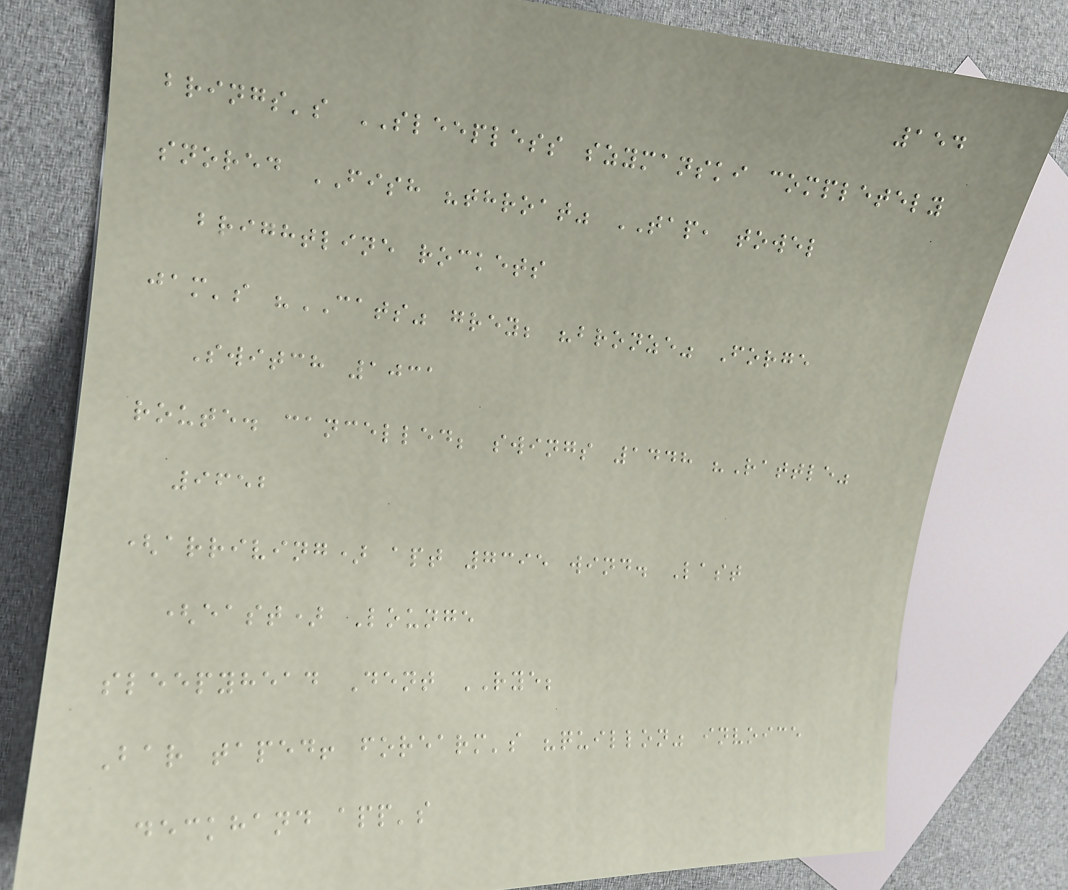154
brings's SLEEPLESS szymanski completely
snored FISH "throat" TAP, towel
brightline rockets
jam's "CATS" grey; "bronze" Forge
Switch 1031
route. cancelled; swings 1448 "Rattle"
9652
(arriving) apt 7395 wind. Last
(east) Lounge
sleepyhead Dent RYE;
Bar taped! forearm's "quillon" invoice
deckhand app's
